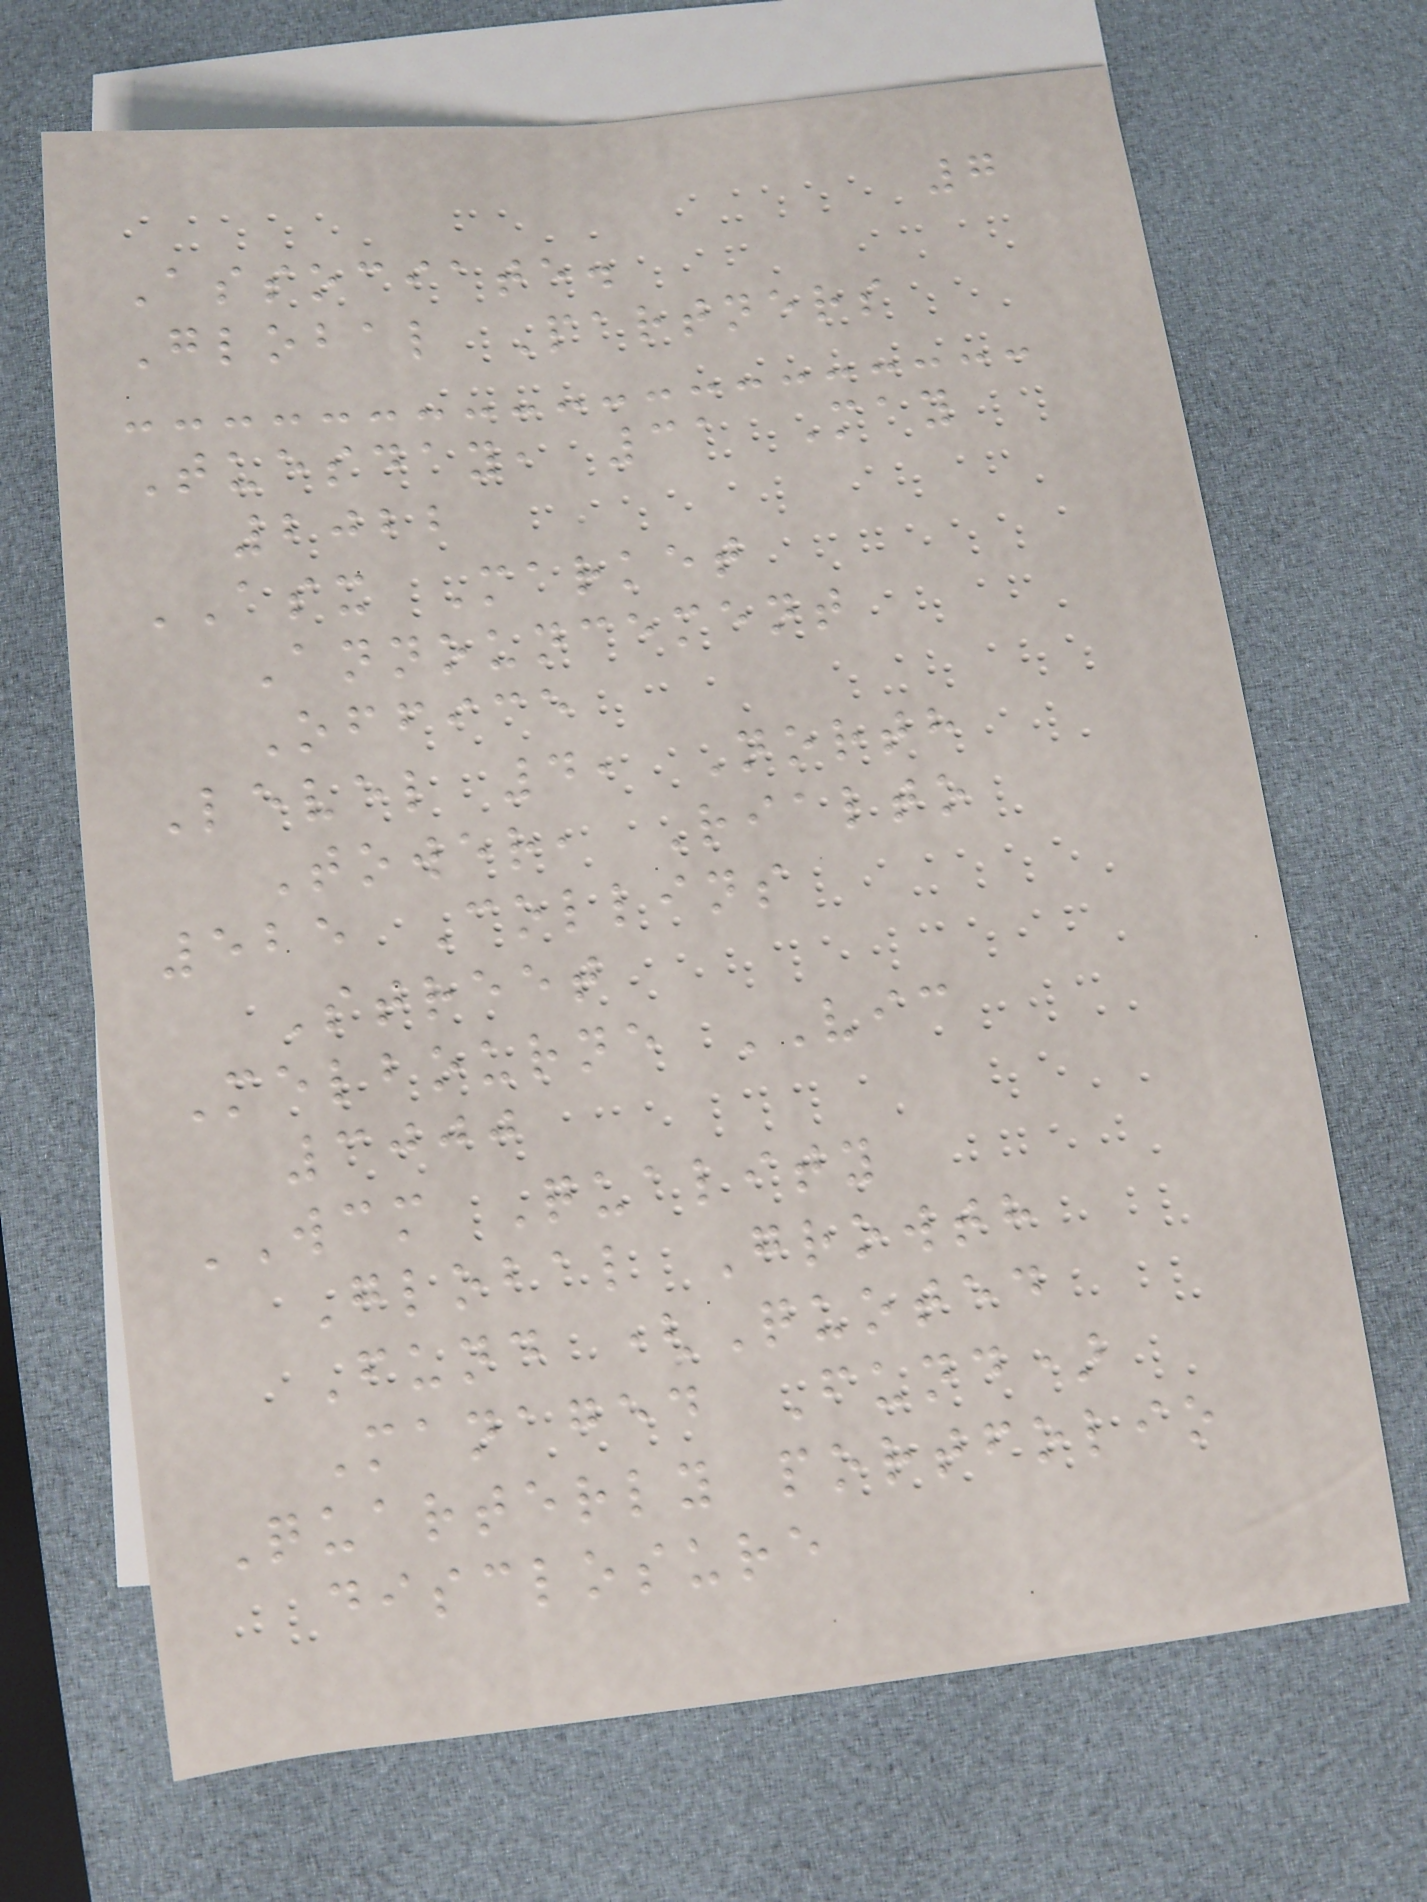7
Associate.
Global Partners
Tuesday, 31 May
2022
ASX Market
Announcement
Office
Level 4, North
Tower, Rialto
525 Collins
Street
Melbourne VIC
3000
WCM Quality
Global Growth
Fund (Quoted
Managed Fund)
Quarterly portfolio
disclosure
